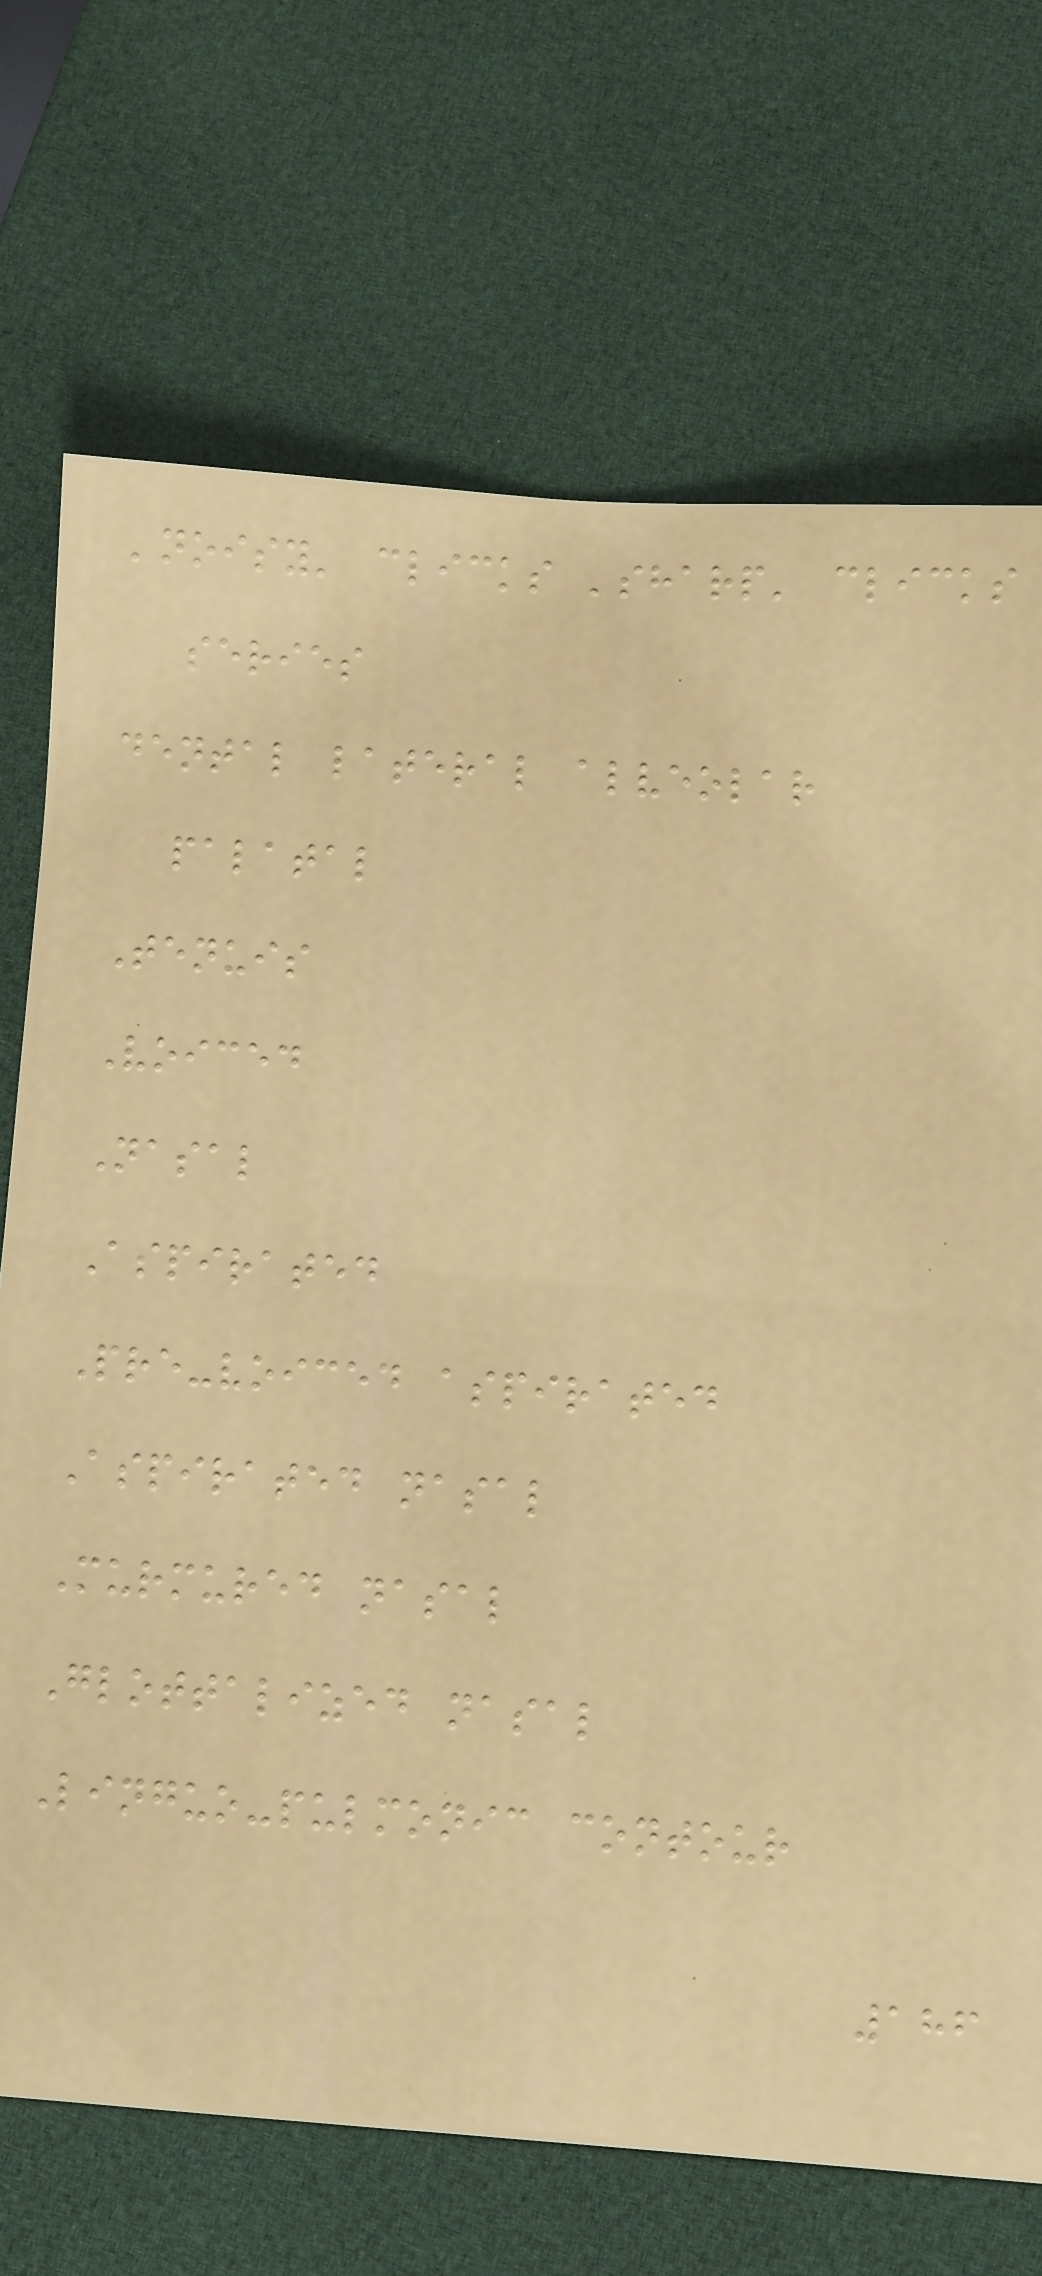'noisy' clicks 'sharp' clicks
series
dental lateral alveolar
palatal
Tenuis
Voiced
Nasal
Aspirated
Pre-voiced aspirated
Aspirated nasal
Murmured nasal
Glottalized nasal
Linguo-pulmonic contour
186
